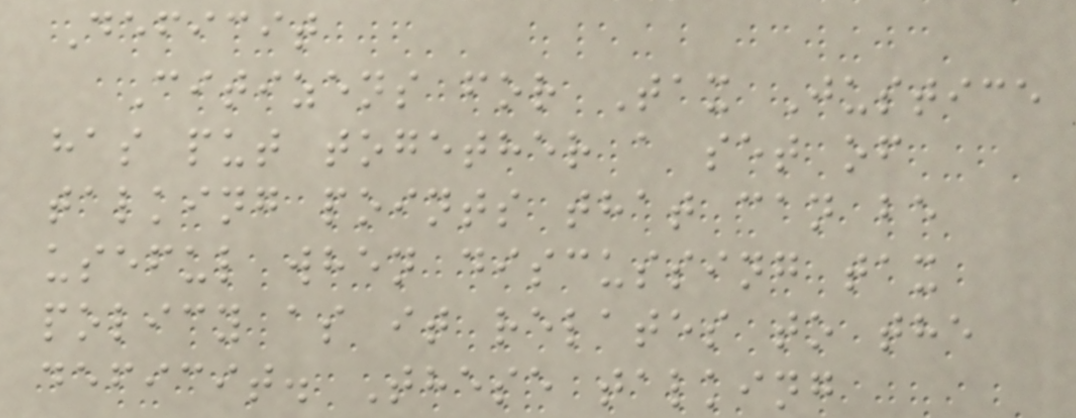Deficit
Citizens for Tax Justice
has put together a set of
talking points that can be
useful when discussing tax
policy as it relates to the
deficit. These talking
